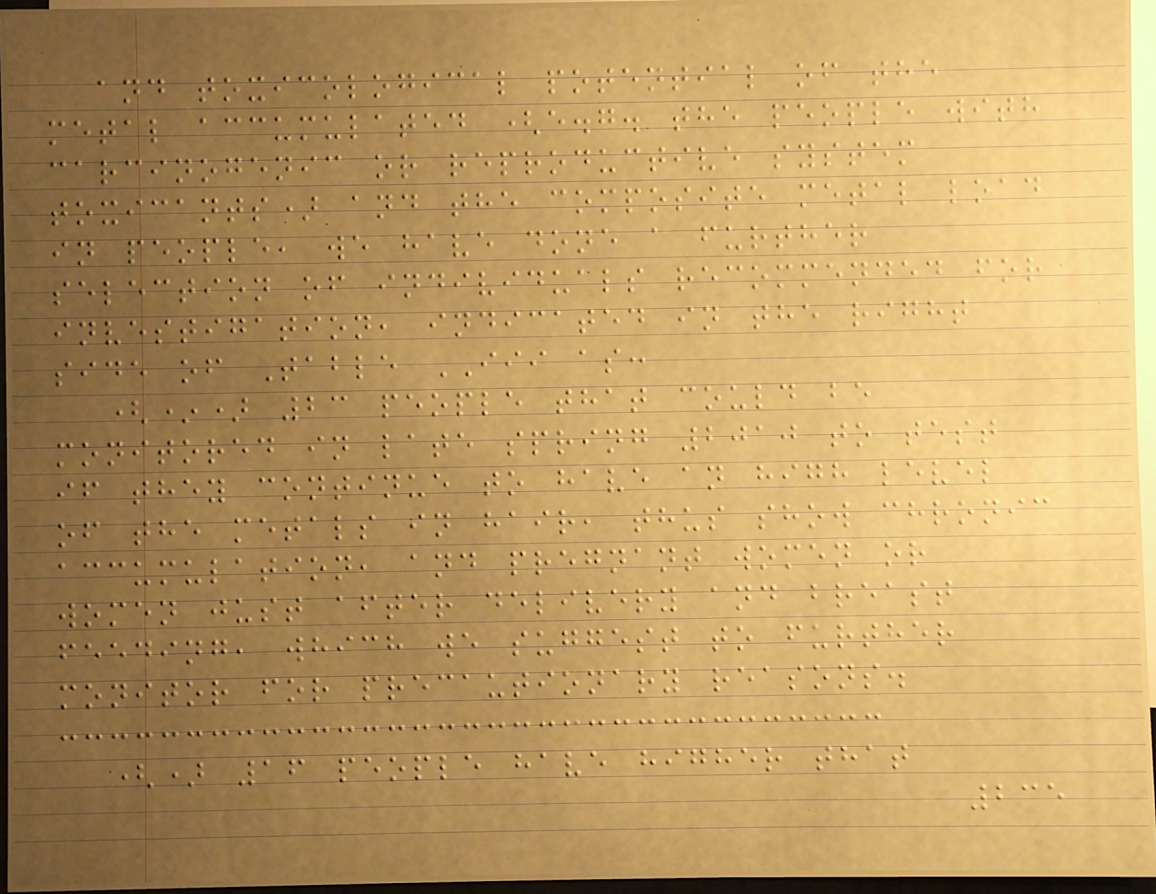and toxicological potential of the
metal accumulated (e.g. the people with
carcinogenic or reproductive system
toxicants) and the composite metal load
in people, we have done a further
selection of individuals recommended for
investigation, indicated in the right
side of Table III as:
(*) 23 people that could be
monitored in late spring 2010 to test
if they continue to have an high level
of the metals in hair, thus show chronic
accumulation, and pregnant women or
women just after delivery and breast
feeding, which we suggest to further
monitor for precautionary reasons.
() 16 people have higher that
235
